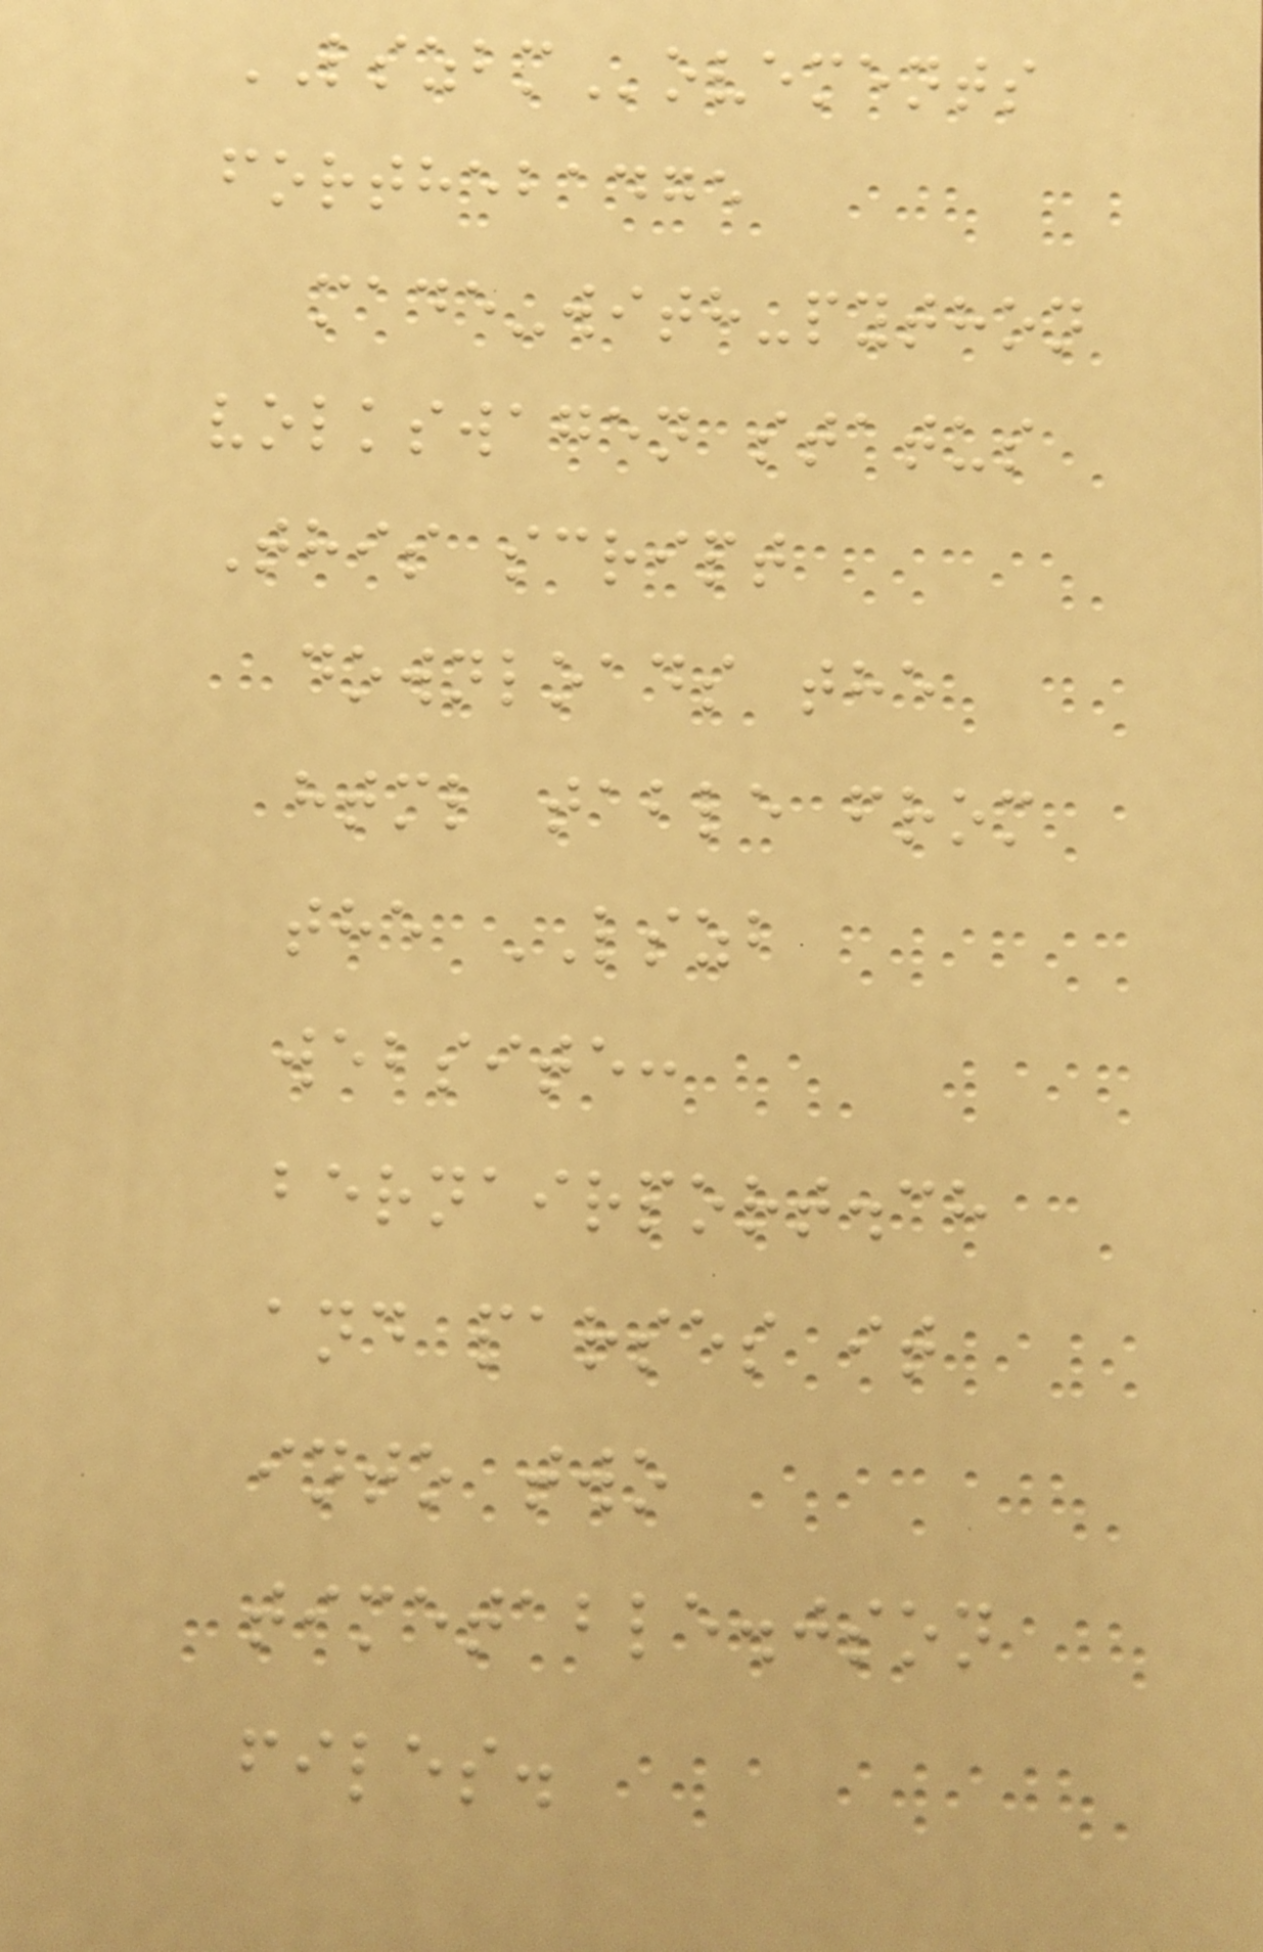LSZBMovements
forthebadge
made-with-python
volkswagen status
This script
downloads the
html table from
the LSZB
website:
bernairport.ch
and parses it
into two
timetable.json
files.
